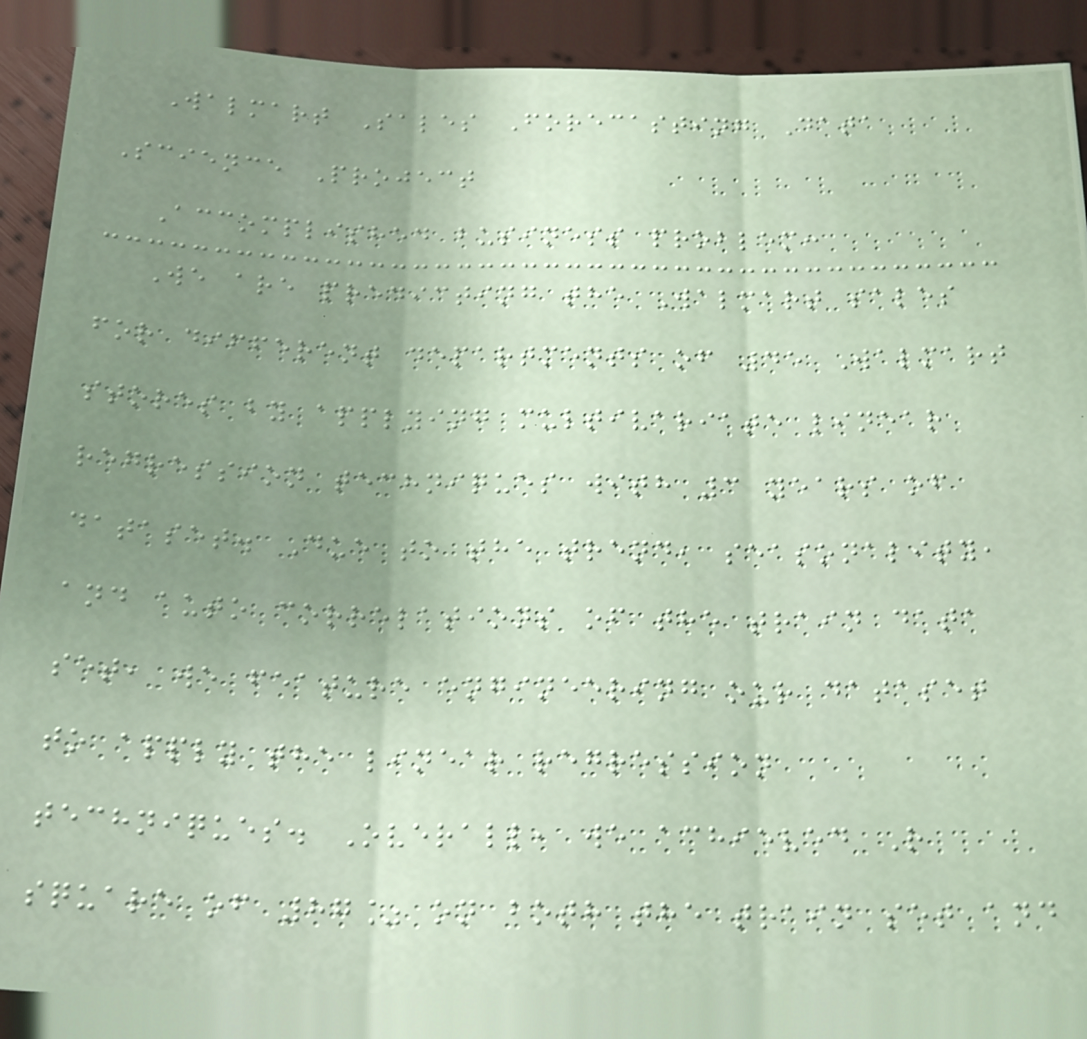Walmart Sales Forecasting Data
Science Project
Accomplished business problem:
We are predicting the Walmart sales
for different departments of 45 Walmart
stores by applying multivariate linear
regression techniques with 3 years of
dataset. Due to the trend, seasonality,
and auto correlations of the train data
set, we feature engineering our dataset
to apply the linear regression
techniques. Overall, we achieved R
square of 87% on both the train set and
